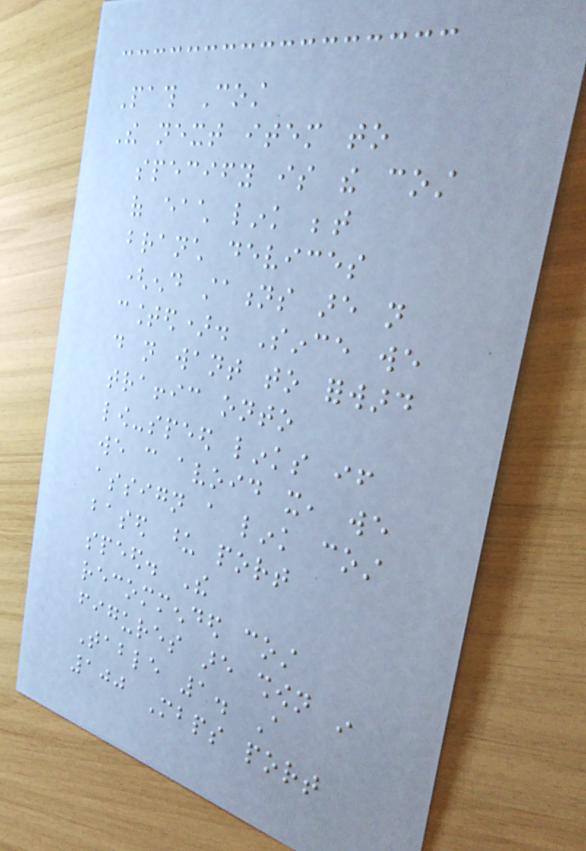Path Cost
The next item to
specify is the cost
of each link between
branch devices
(end stations are not
counted). Since we
do not want to forward
traffic onto
low-speed links if
we can avoid it, we
assign a link cost
based upon port
speed. The
recommended cost
figures are shown in
Table 1. A
100 Mbps port
